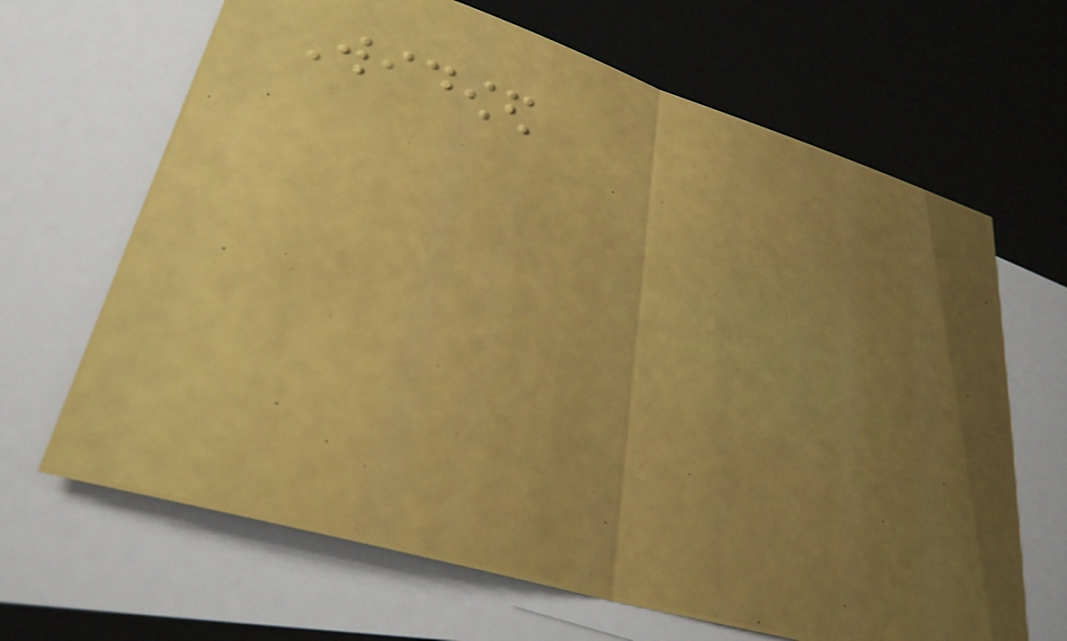Widowed
